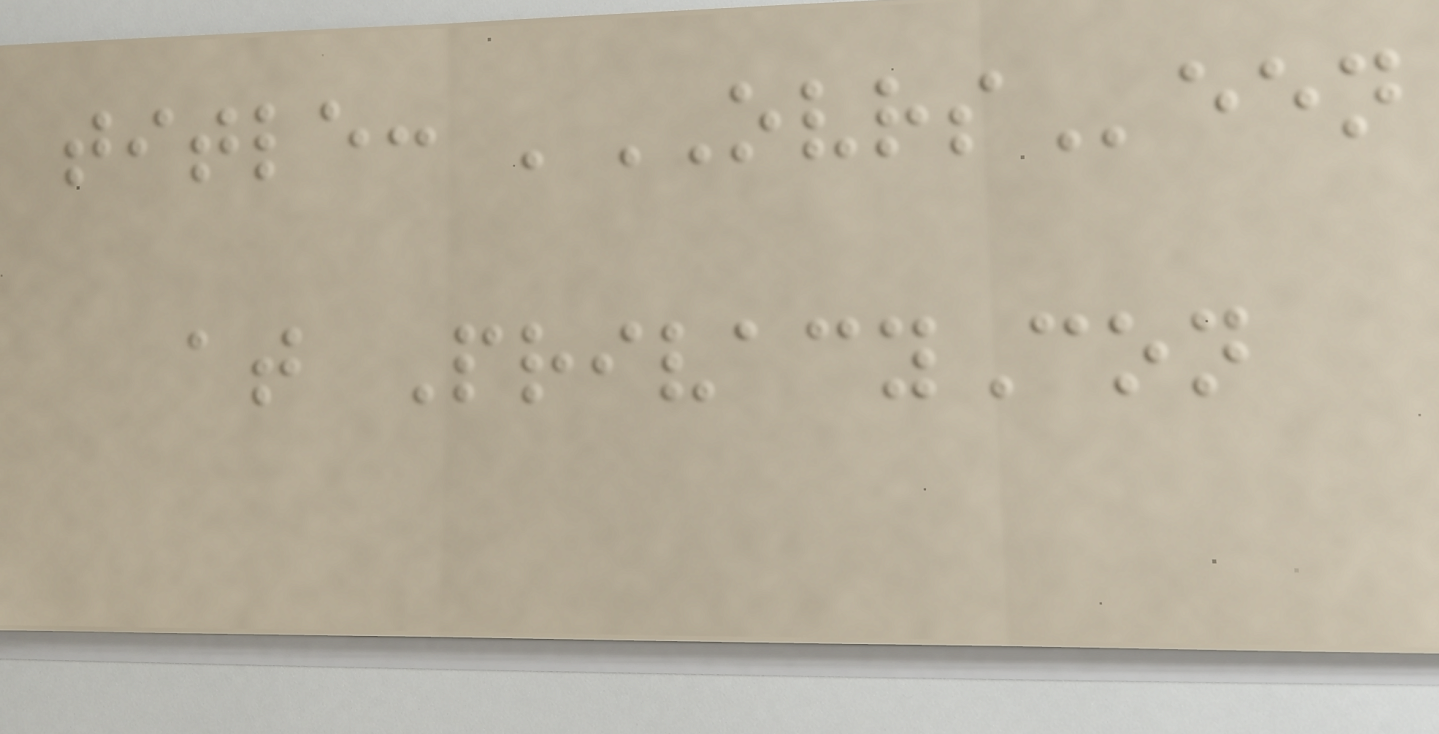title: 'OVRSeen
at PrivacyCon
